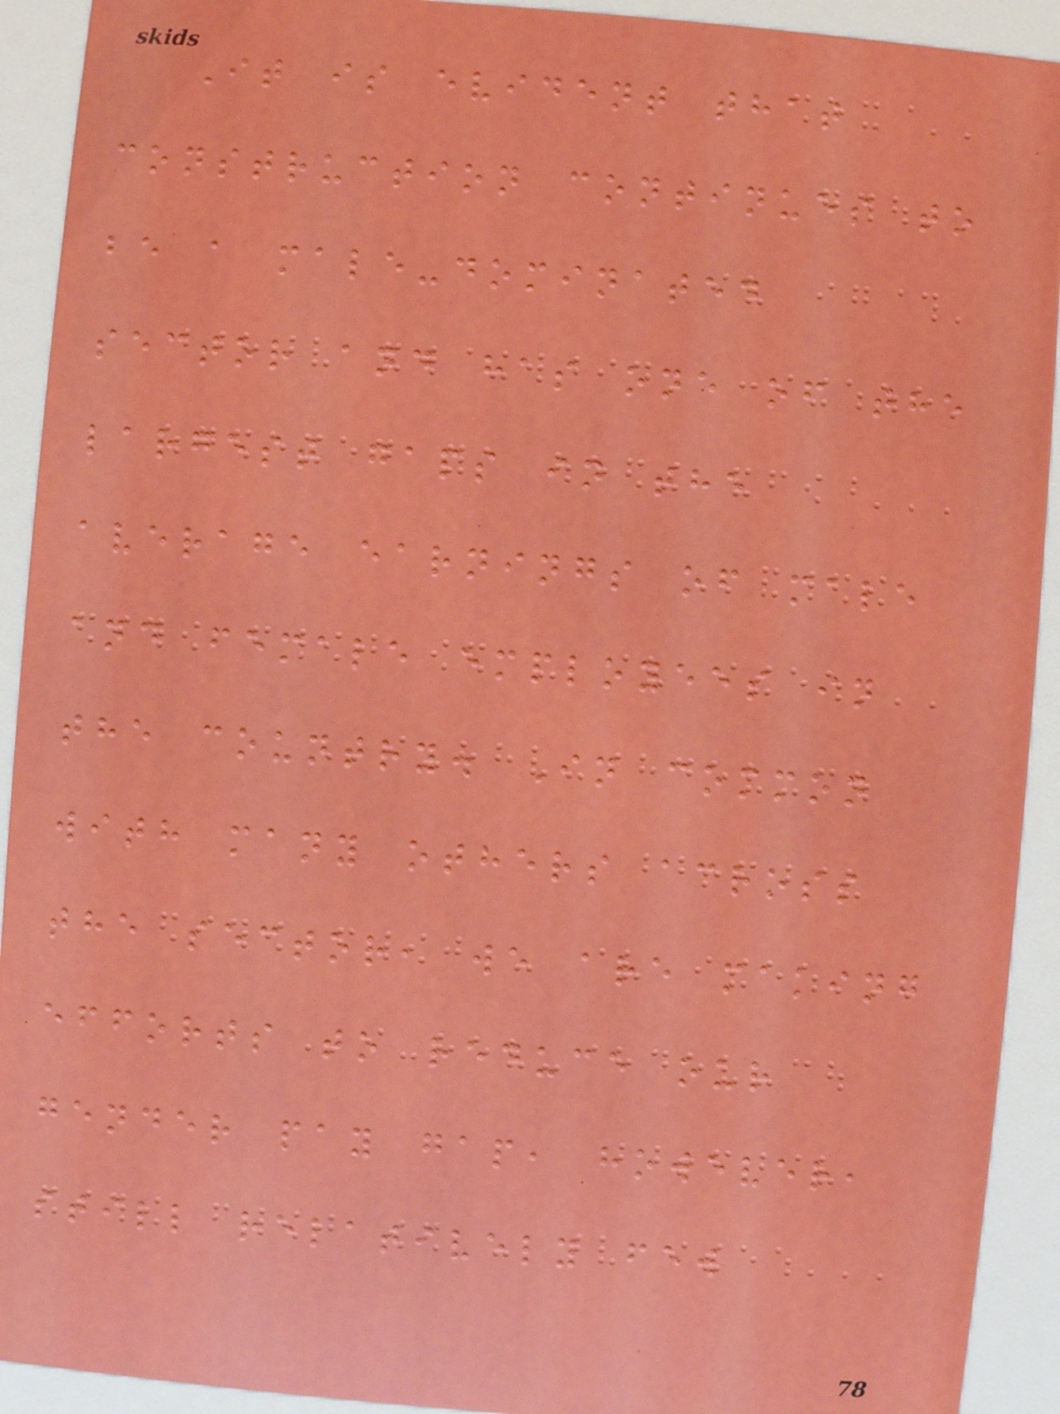It is evident that
construction continues to
be a male-dominated
sector and has one of the
largest gaps in the
average earnings of male
and female employees in
the country. In common
with many others across
the sector, we are making
efforts to reduce our
gender pay gap, however,
still relatively few
